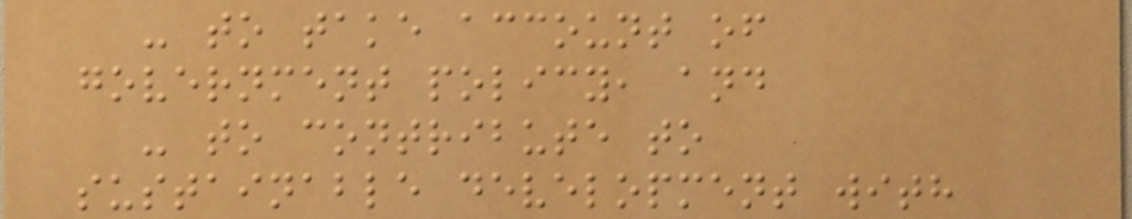- to take account of
government policy, and
- to contribute to
sustainable development with
